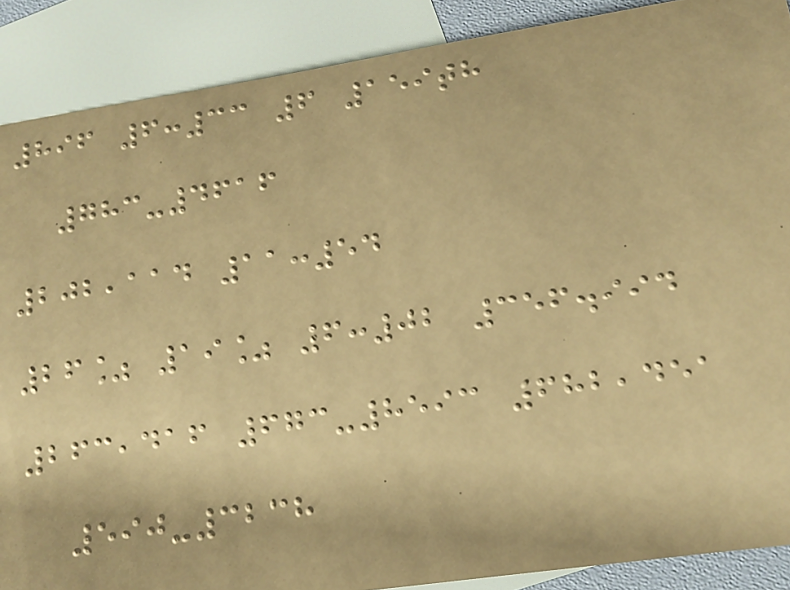896 6:33 6 159th
783-4616
202,114 11:54
26% 19% 6:02 356.994
263,416 673-8593 682,451
590-3238
